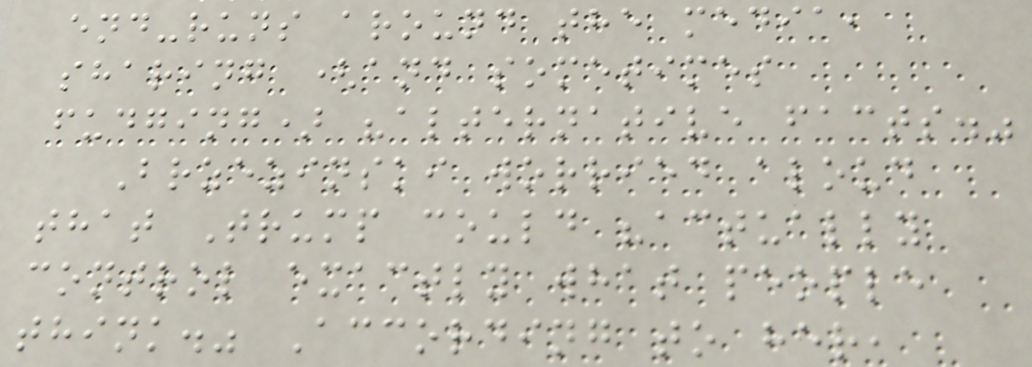end-runs around the media,
sharing (and sometimes
fudging) "alternative facts."
Brzezinski worried aloud
that Trump could "actually
control exactly what people
think." According to her,
